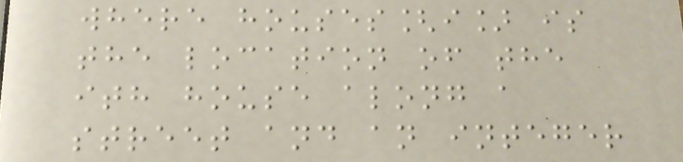where houses[i] is
the location of the
ith house along a
street and an integer
